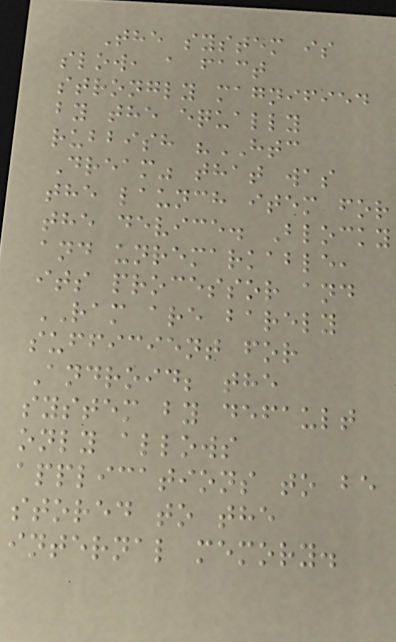The system is
slow, a fact
strongly magnified
by the equally
rubbish "HTC
Dream" that was
the launch item for
the device. Blocky
and unremarkable,
its processor and
RAM are barely
sufficient for
Android; the
system by default
only allows
applications to be
stored to the
internal memory.
